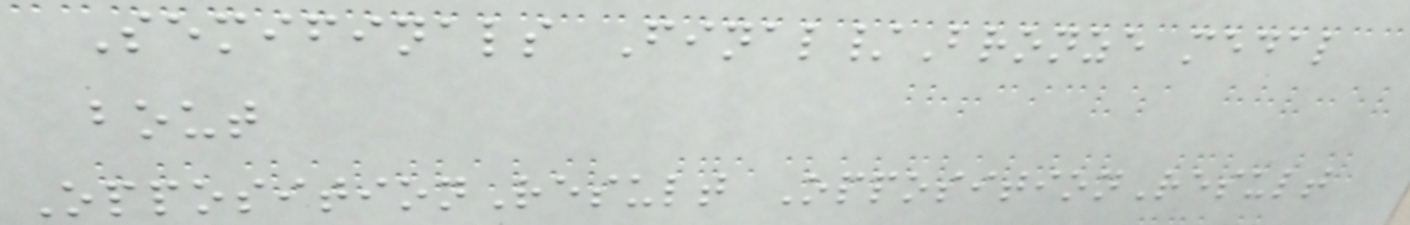Semifinals Final/Bronze medal
bout
OppositionResult OppositionResult
